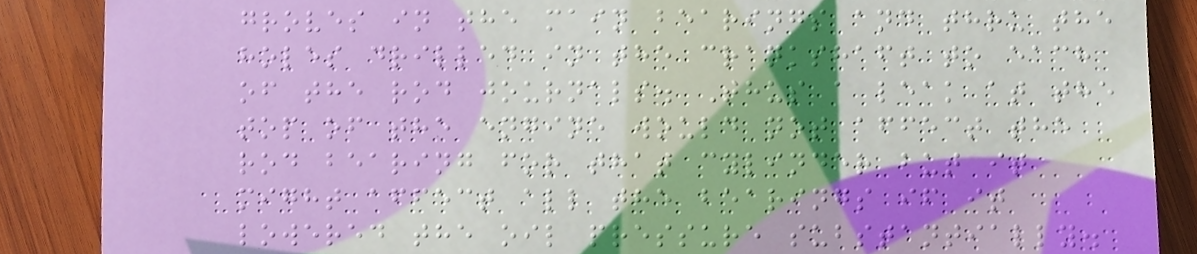groves in the main bearings and thru the
holes drilled in the crankshaft to each
of the rod journals. Thus a leak at the
top of the engine would not affect the
rod bearing for that cylinder but it
might affect all the bearings if it
lowered the oil pressure substantially.
